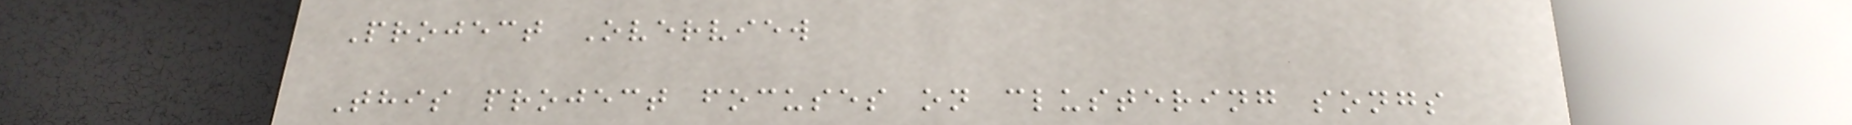Project Overview
This project focuses on clustering songs
